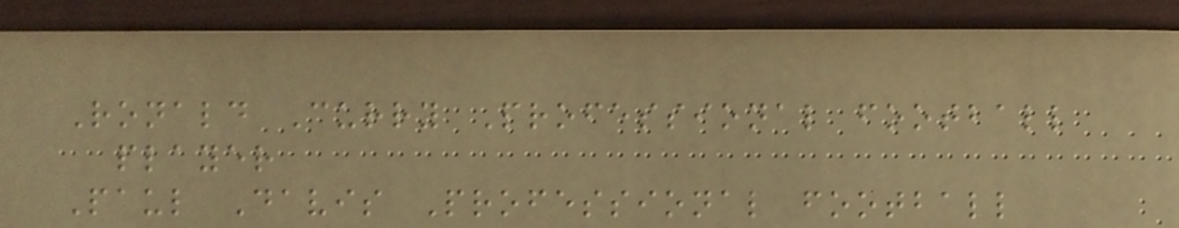Ronald Curry Professional football
player
Paul Davis Professional football
